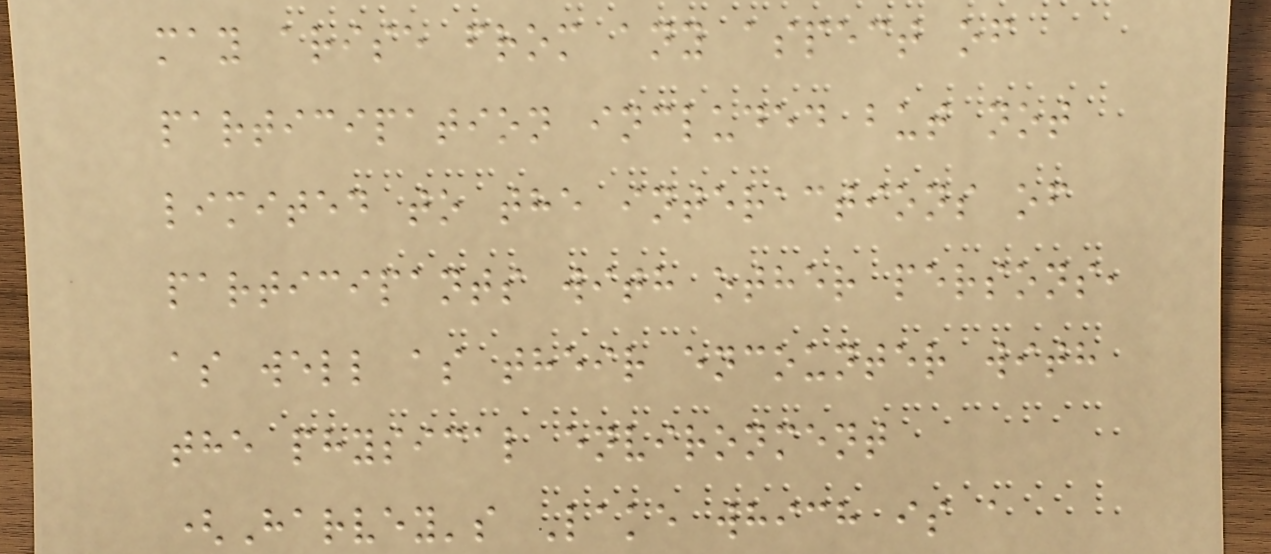may arise from any aspect of
participation included but not
limited to the interactions of
participants with other persons,
as well as their encounter with
the physical environment
(Harvey's Lake which is a
